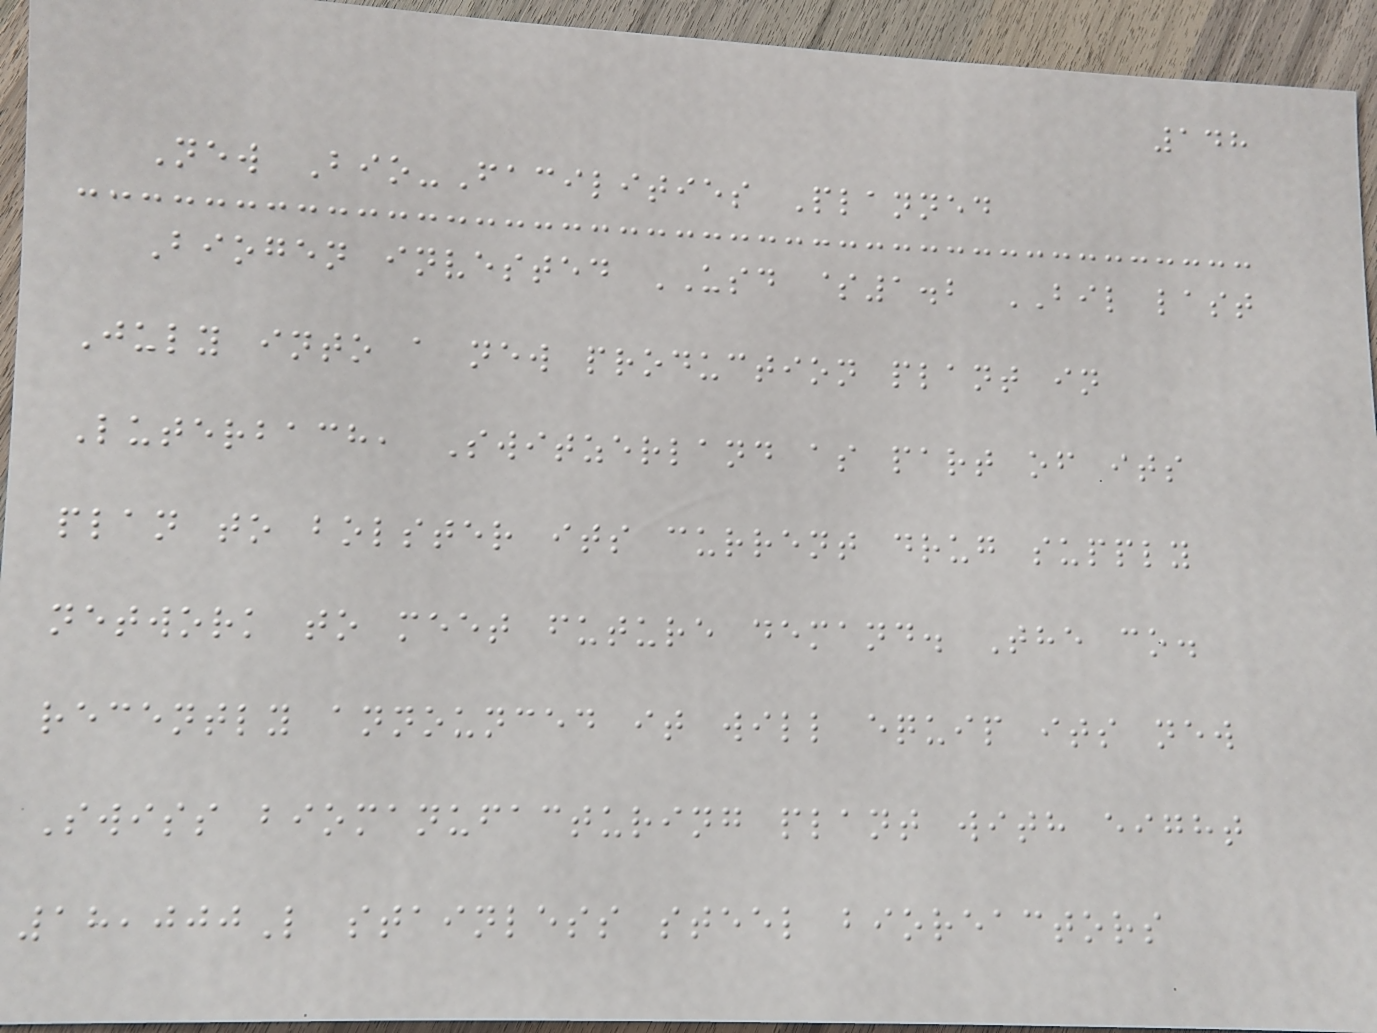148
New Bio-Facilities Planned
Biogen invested USD $1.2 BIL last
July into a new production plant in
Luterbach, Switzerland as part of its
plan to bolster its current drug supply
network to meet future demand. The co.
recently announced it will equip its new
Swiss biomanufacturing plant with eight
18,000L stainless steel bioreactors
